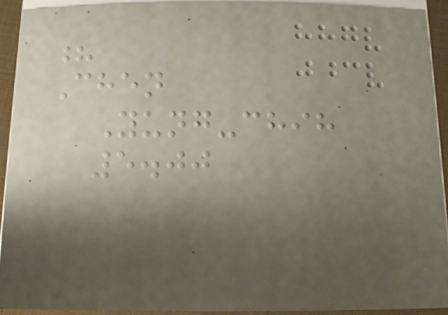?
Chen
Yung-chih
5.00
